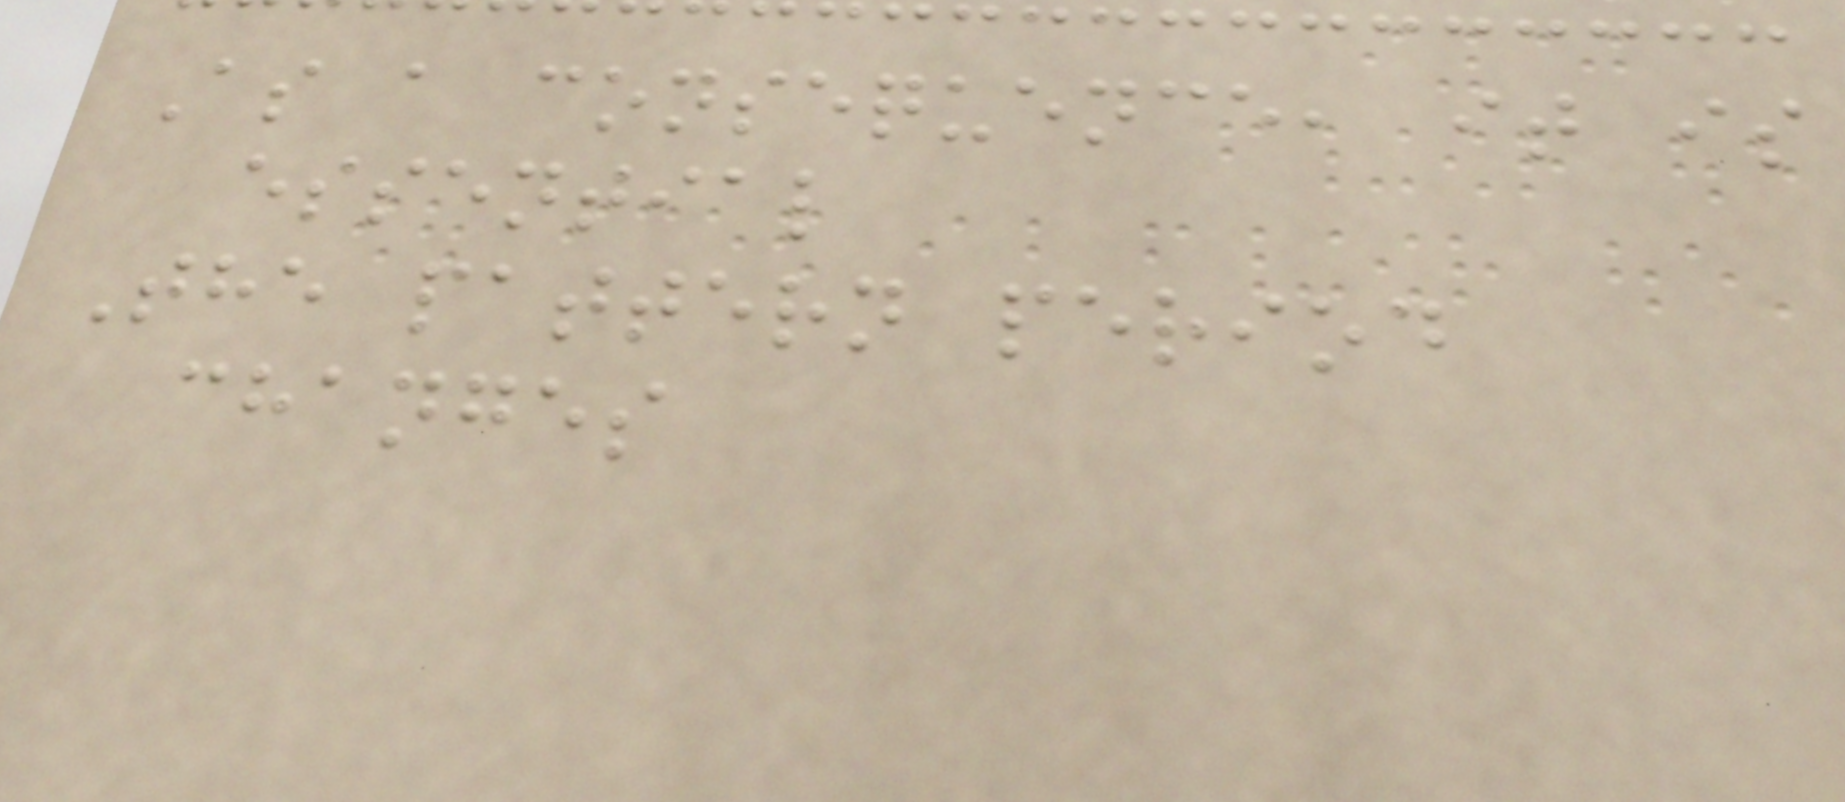As a consequence, it is
essential
The pattern period
changes
